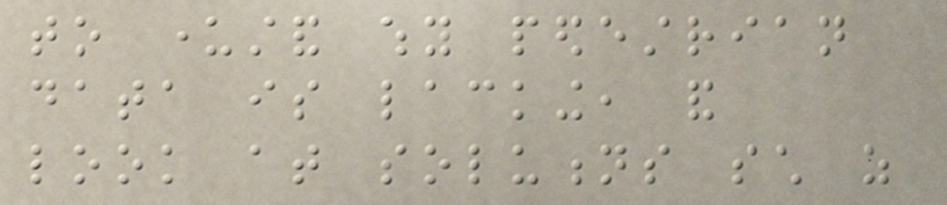to understand why pedestrian
data is lacking, and
look at solutions such as
